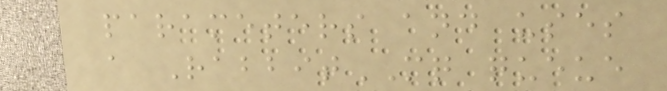parameters and uses
a RabbitMQ queue
